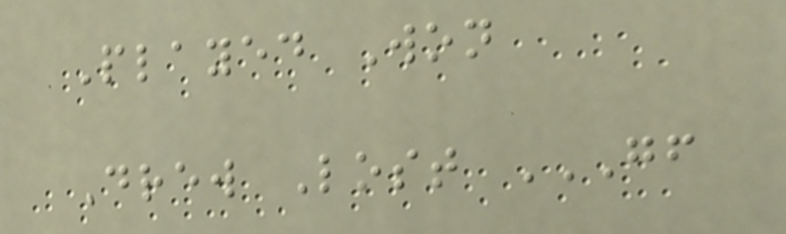Played Won
Drew Lost GF
